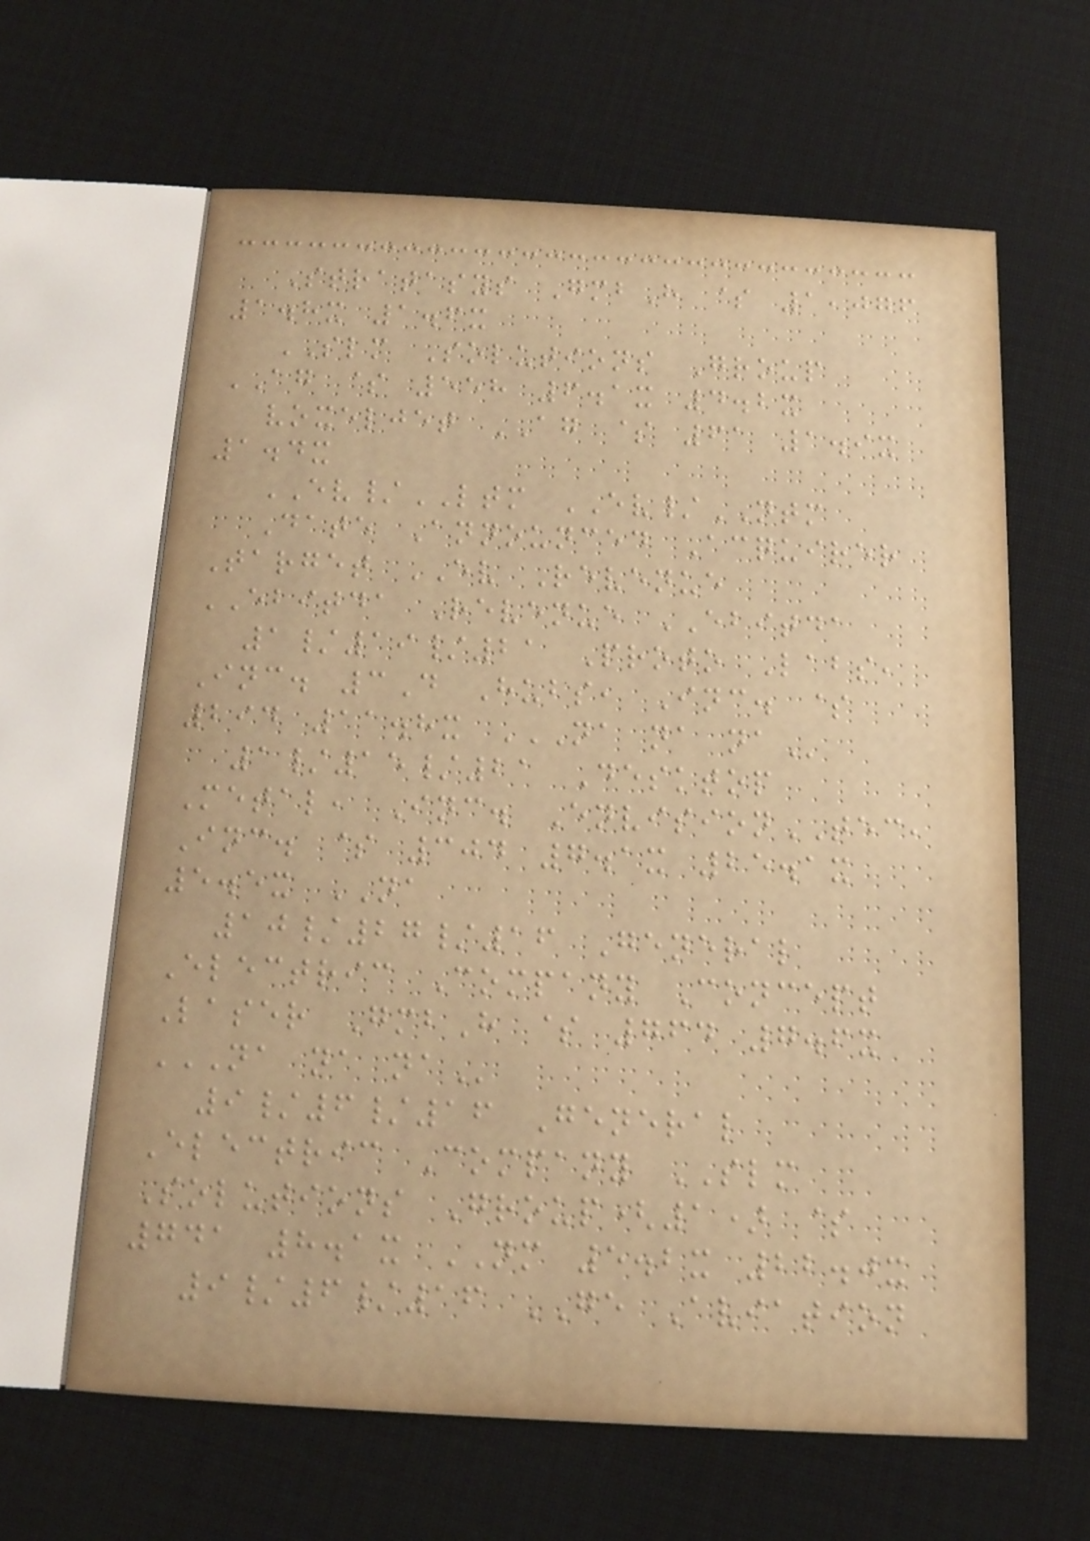Stratasys GmbH $ 1,076
1.8x 1.6x
SLM Solutions Group
AG $ 558 6.1x 4.2x
voxeljet AG $ 61 1.9x
1.4x
EV/LTM EV/NTM
Date Announced Acquirer
Target EV Revenue
EBITDA Revenue EBITDA
1/19/21 Proto Labs,
Inc. 3D Hubs, Inc. $
294 11.8x NA NA NA
1/15/21 Desktop
Metal, Inc. EnvisionTEC,
Inc. $ 304 7.1x 25.1x
5.5x NA
10/27/16 General
Electric Company Concept
Laser GmbH $ 764 7.6x
NA NA NA
9/6/16 General
Electric Company SLM
Solutions Group(1) $
741 8.1x NM 5.2x 22.0x
9/6/16 GE Aviation
